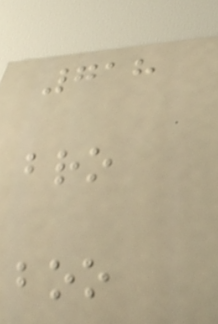718
bro
boo
